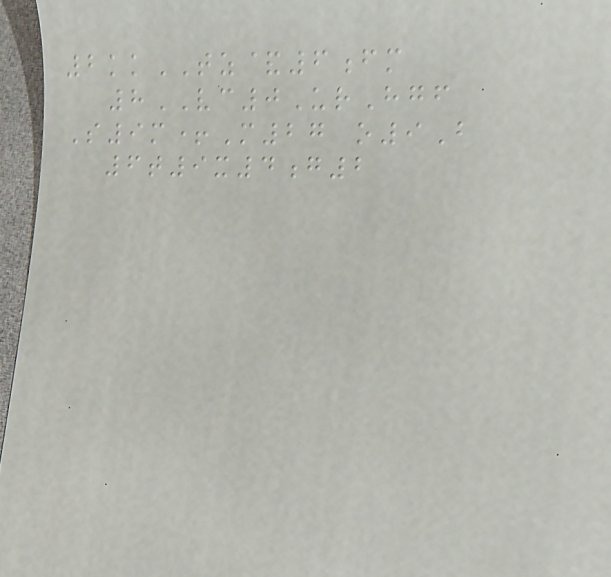2kkTZ&6fm
8VC0UrHgf
S9m+M27 o9B
6t9x4g2
